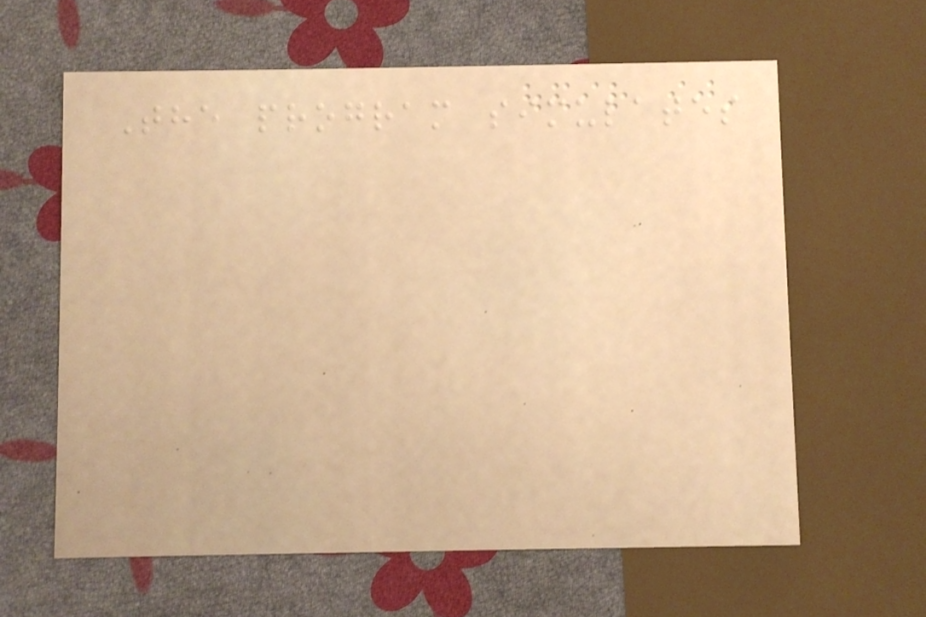The program simulates
